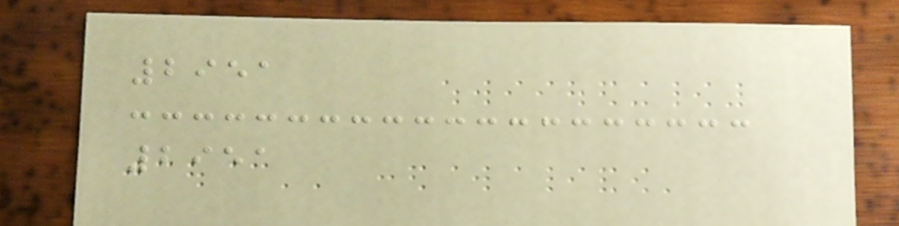2951
2951
